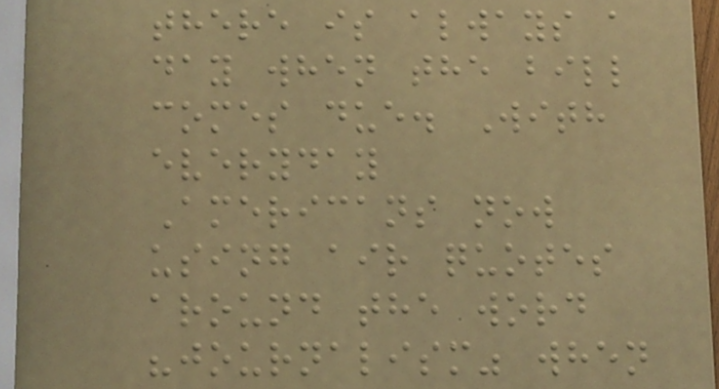there is always a
day when the bill
comes due. With
everyday
Americans now
using air quotes
around the word
"journalism" when
